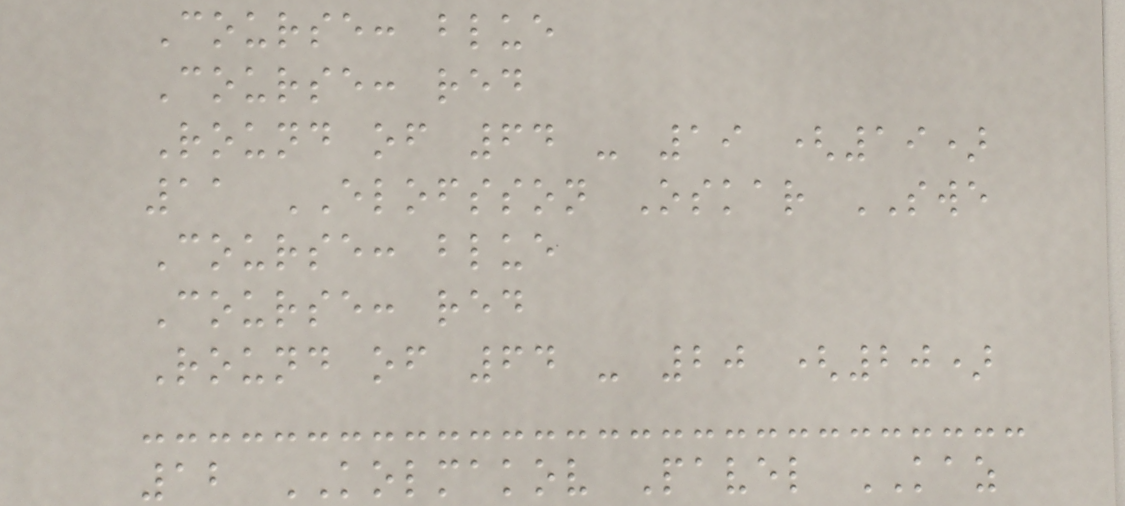Course: blue
Course: red
Round of 64 - 19 (19)
11 ELOFSSON Oskar SWE
Course: blue
Course: red
Round of 64 - 20 (20)
12 KOLMAKOV Pavel KAZ
